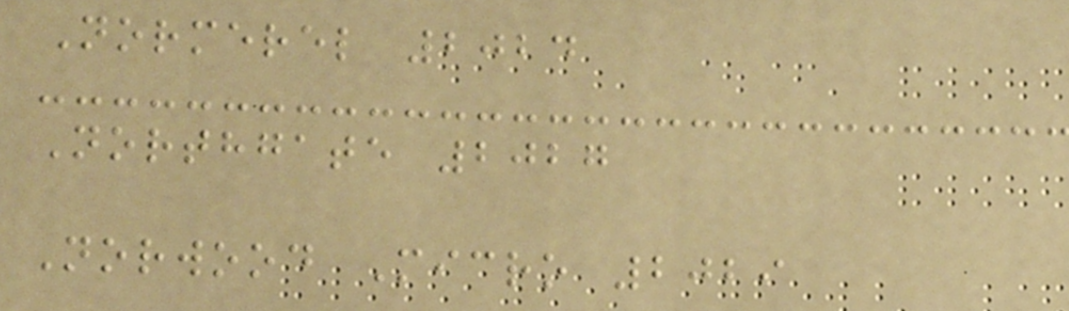Normerel 2024
Northgate 2027
Norwood Micro 2029
